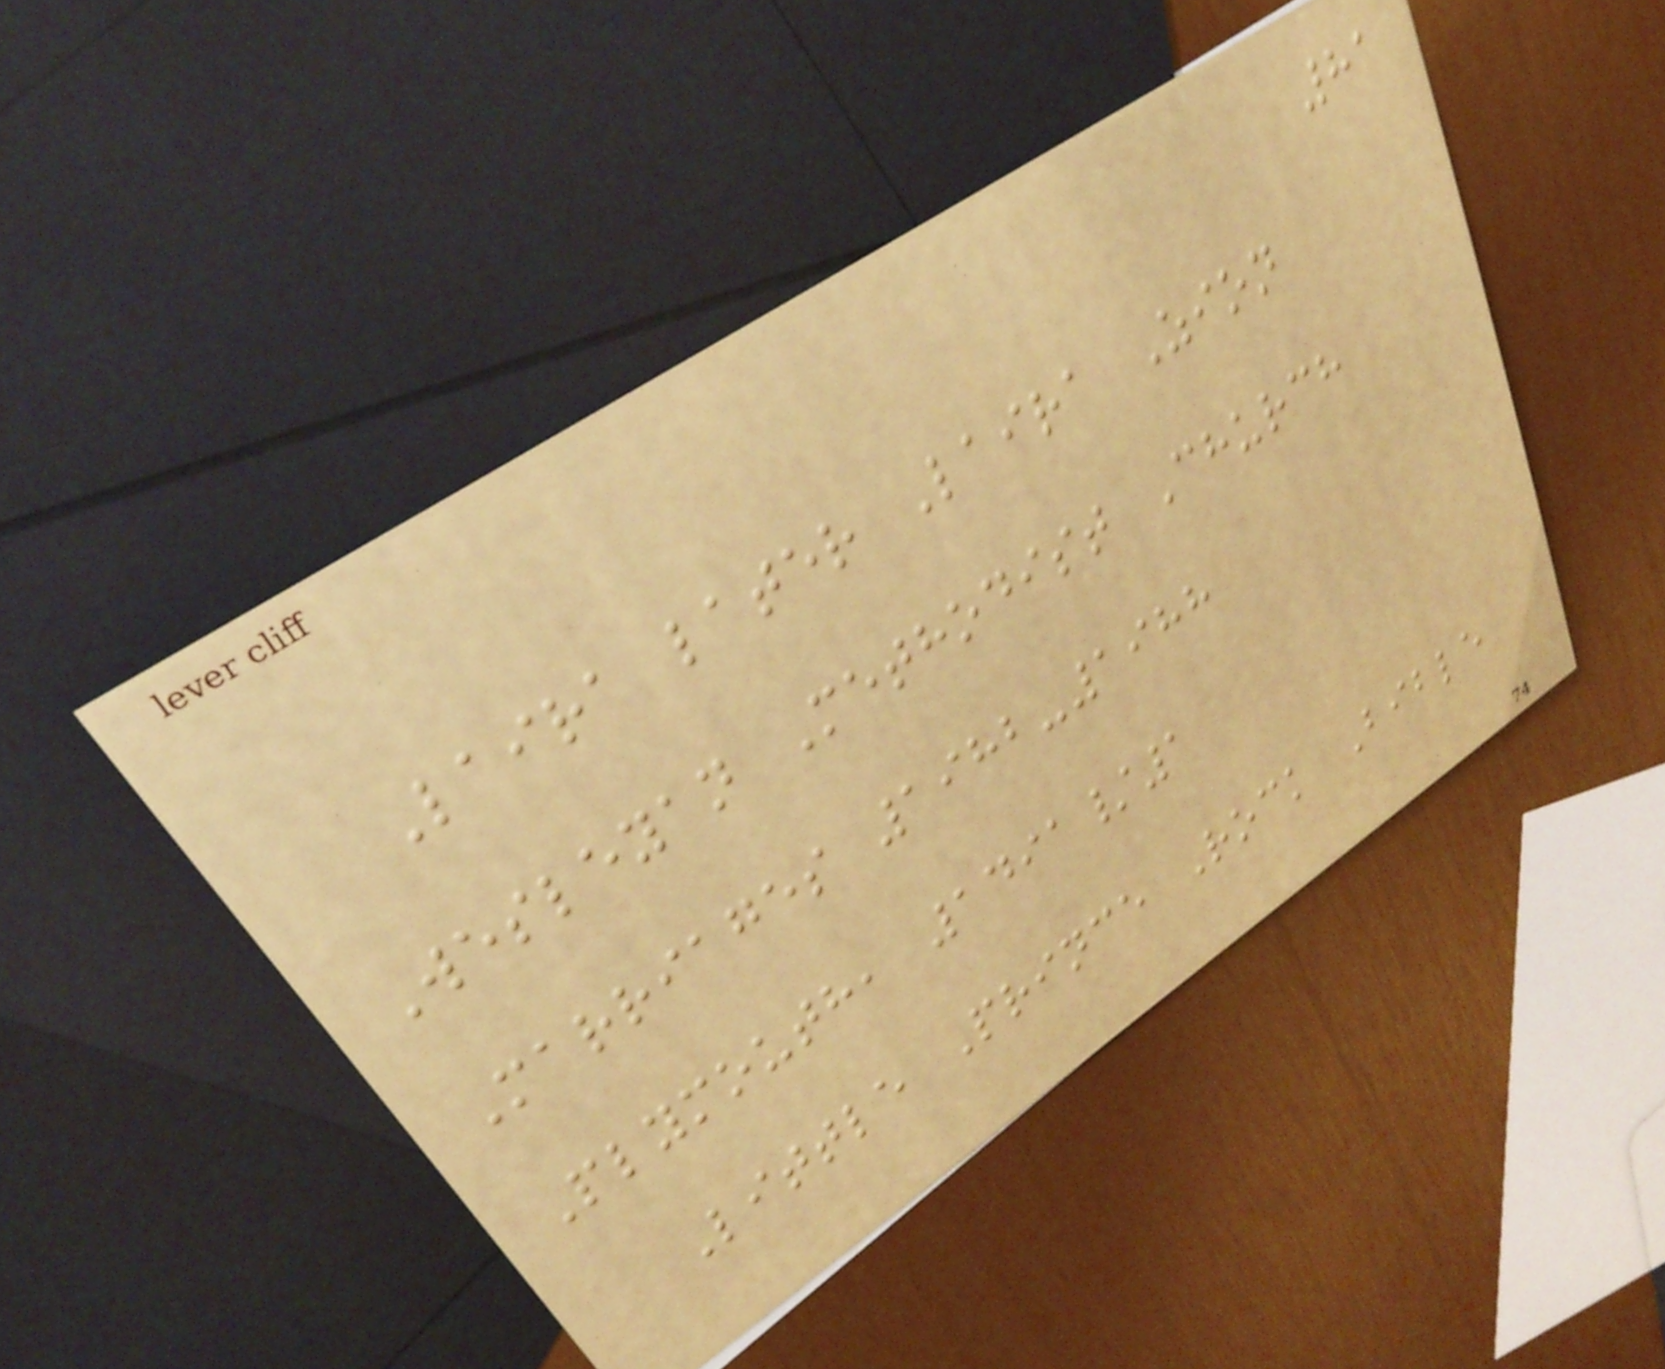81
Laira later Laira Zion
Wesleyan Methodist Church
Marriages 1982-1988
Plymouth, 1491/1
Little Prince Rock Bible
